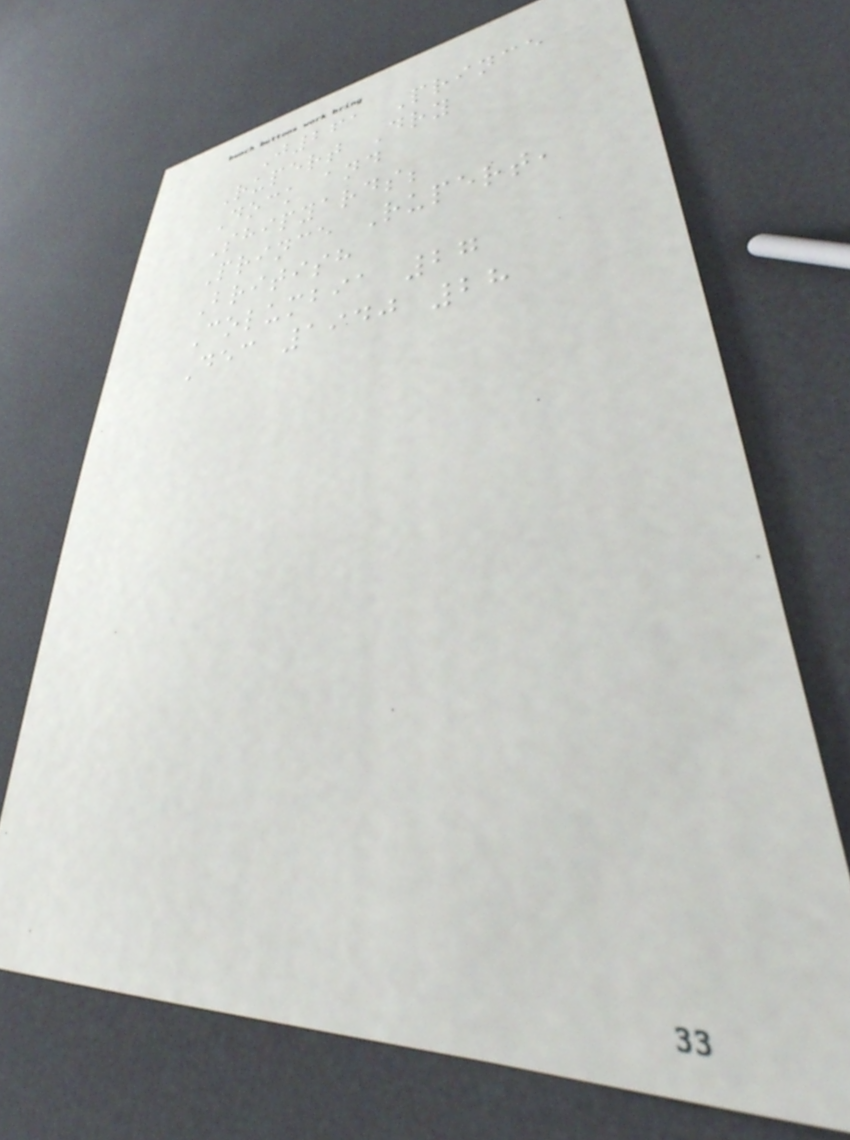J261 Prince
Rupert Dry
Dock and
Shipyards;
Prince Rupert,
British
Columbia 27
Dec 1940 28
